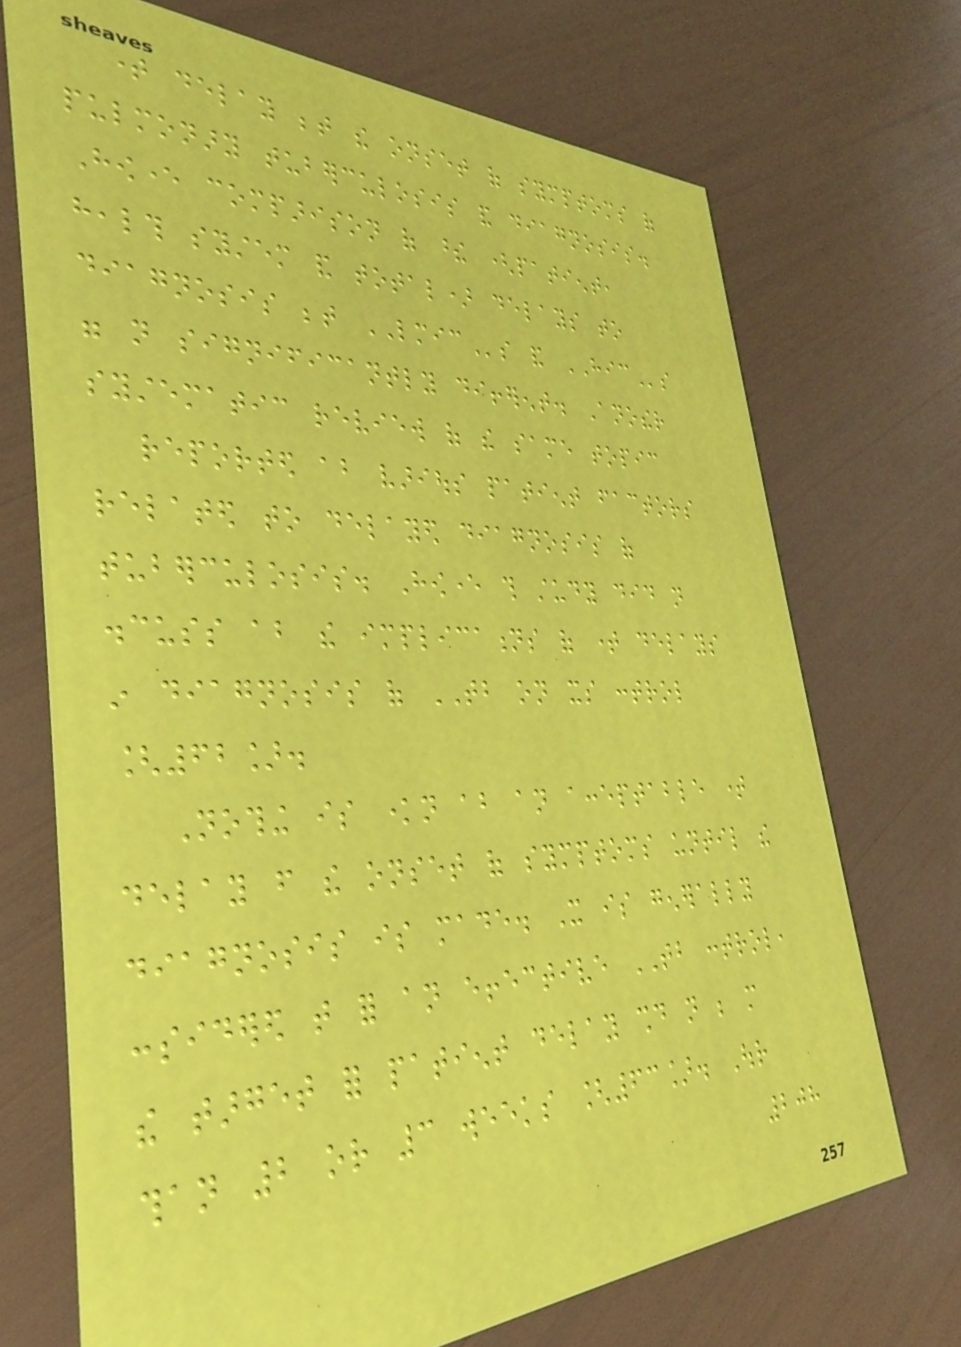time delay between the onset of symptoms of
pulmonary tuberculosis and diagnosis.
However comparison of these (patient,
health system and total) delays to
diagnosis between LMICs and HICs
were not significantly different. Another
systematic review of the same topic
reported about various patient factors
related to delayed diagnosis of
tuberculosis. However this study did not
discuss about the implications of time delays
in diagnosis of TB on its control
[62].
Nothing is known about an acceptable time
delay from the onset of symptoms until the
diagnosis is made. It is generally
considered that for an effective TB control,
the target for patient delay should not be more
than 2 or 3 weeks [63]. Our
208
